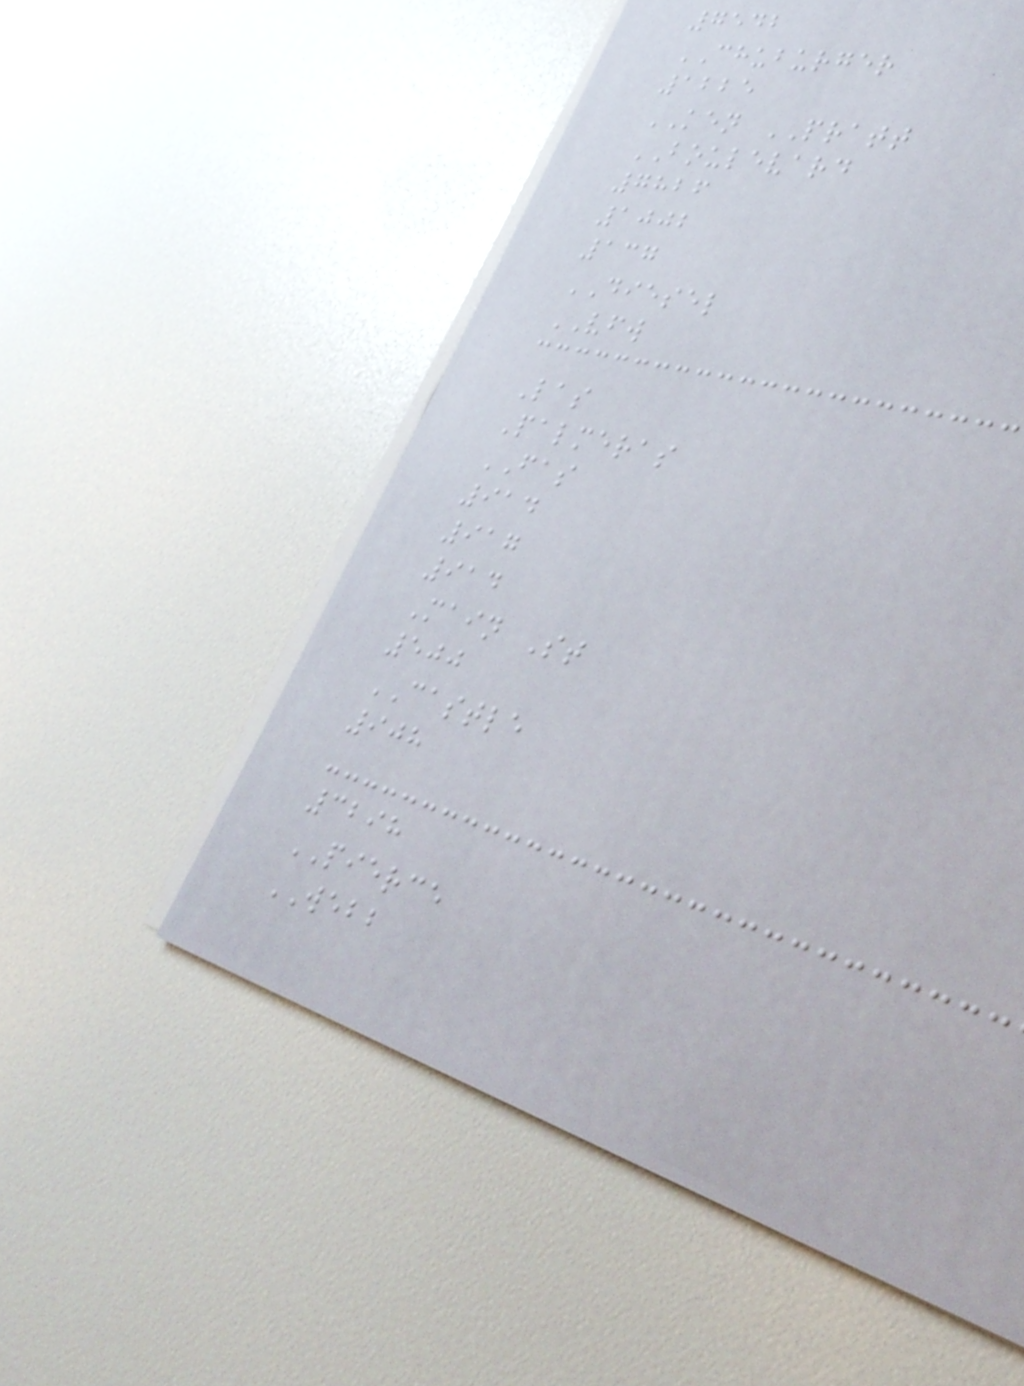7542
CHUBURGER
1225
KEN PRATT
BOULEVARD
7826
1002
137
DIESEL
VFW
Las
Palmeras
FAS
914
917
914
Main St
500
CASTLE
908
3298
PIERCE
WEBB
